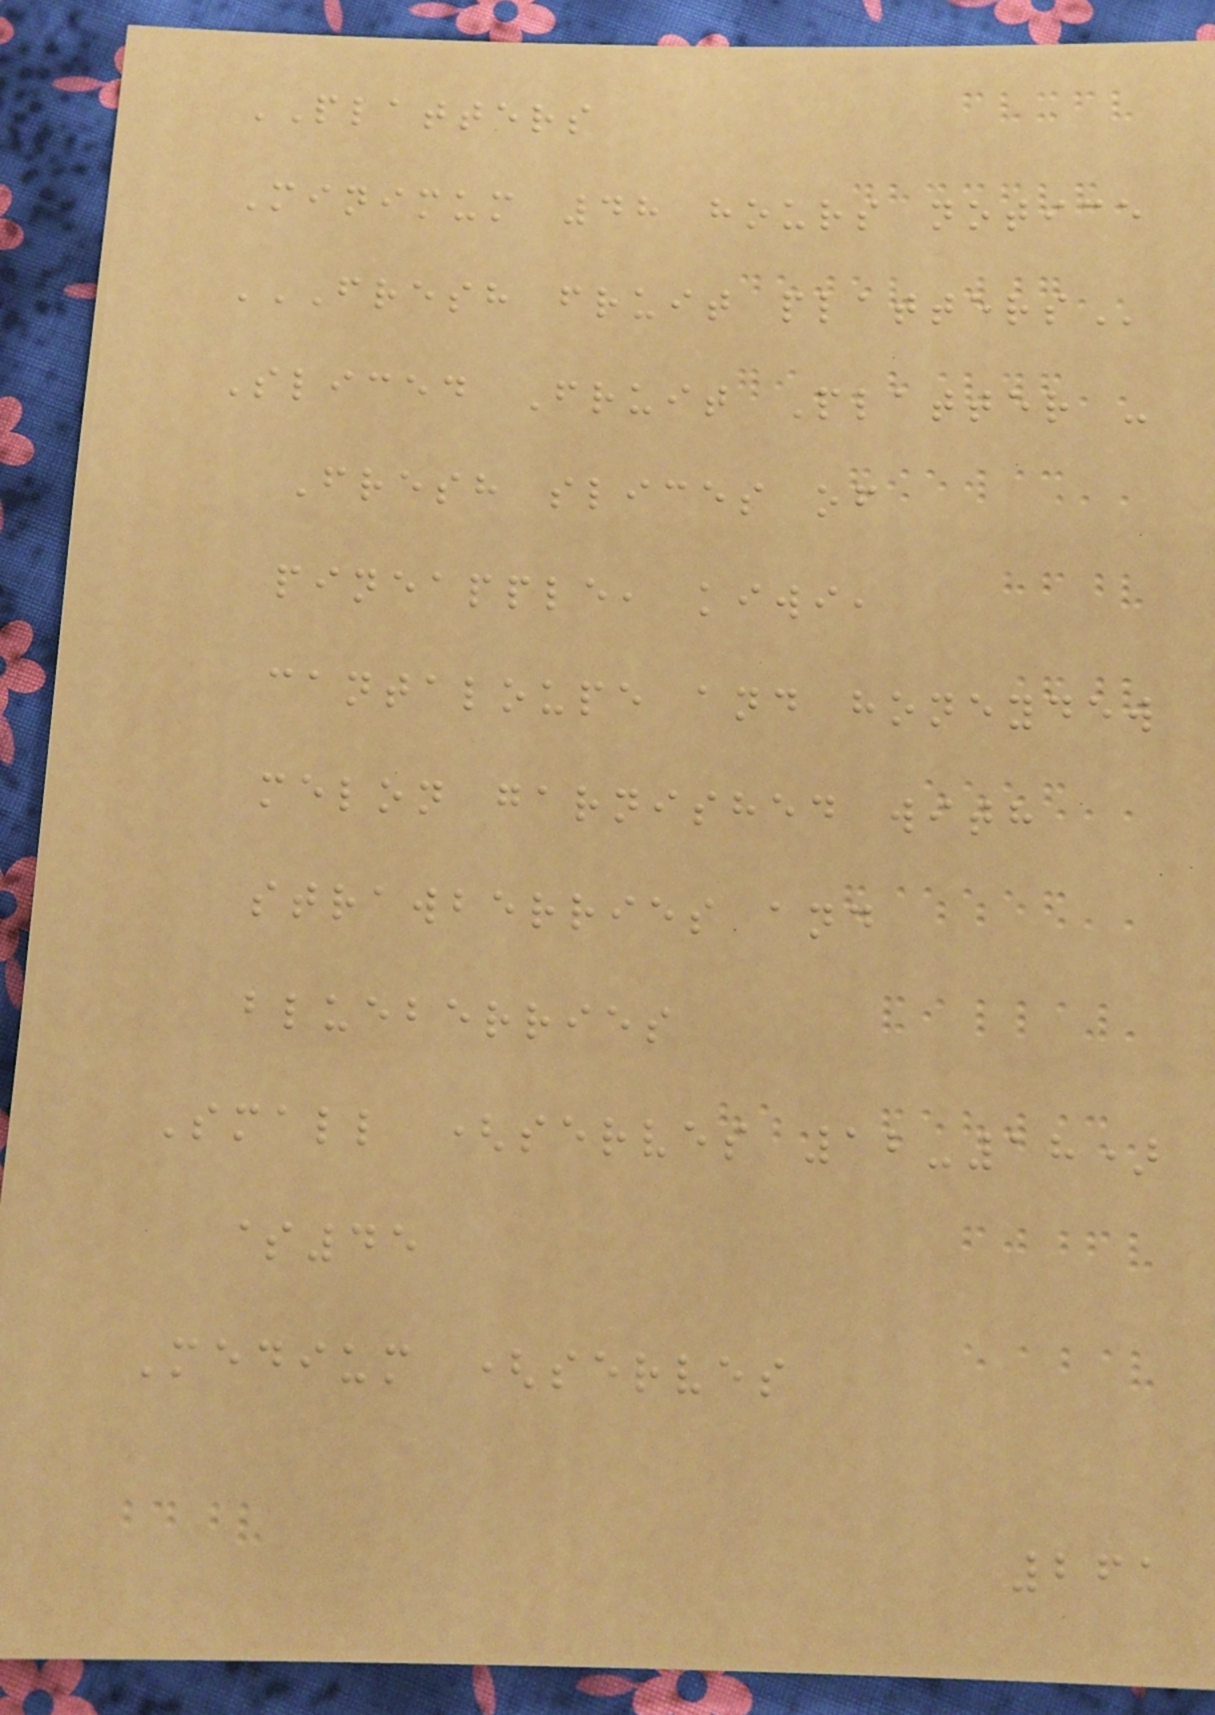PLATTERS
Minimum 48 hours notice
FRESH FRUIT PLATTERS
Sliced Fruit Platter -
Fresh slices of
pineapple, kiwi,
cantaloupe and honeydew
melon garnished with
strawberries and
blueberries
Small (serves 12-18)
$45
Medium (serves
261
